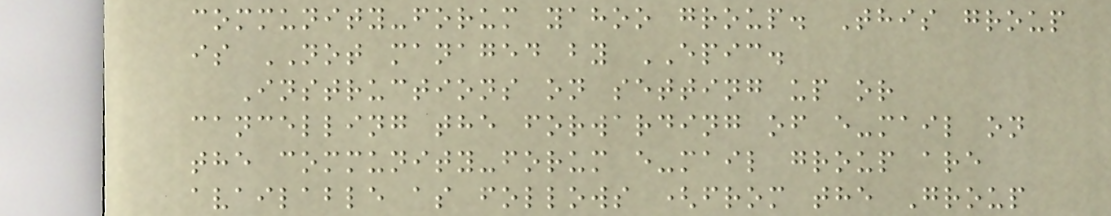community-forum yahoo group. This group
is NOT managed by EPIC.
Instructions on setting up or
cancelling the forwarding of e-mail on
the community-forum e-mail group are
available as follows (from the Group
